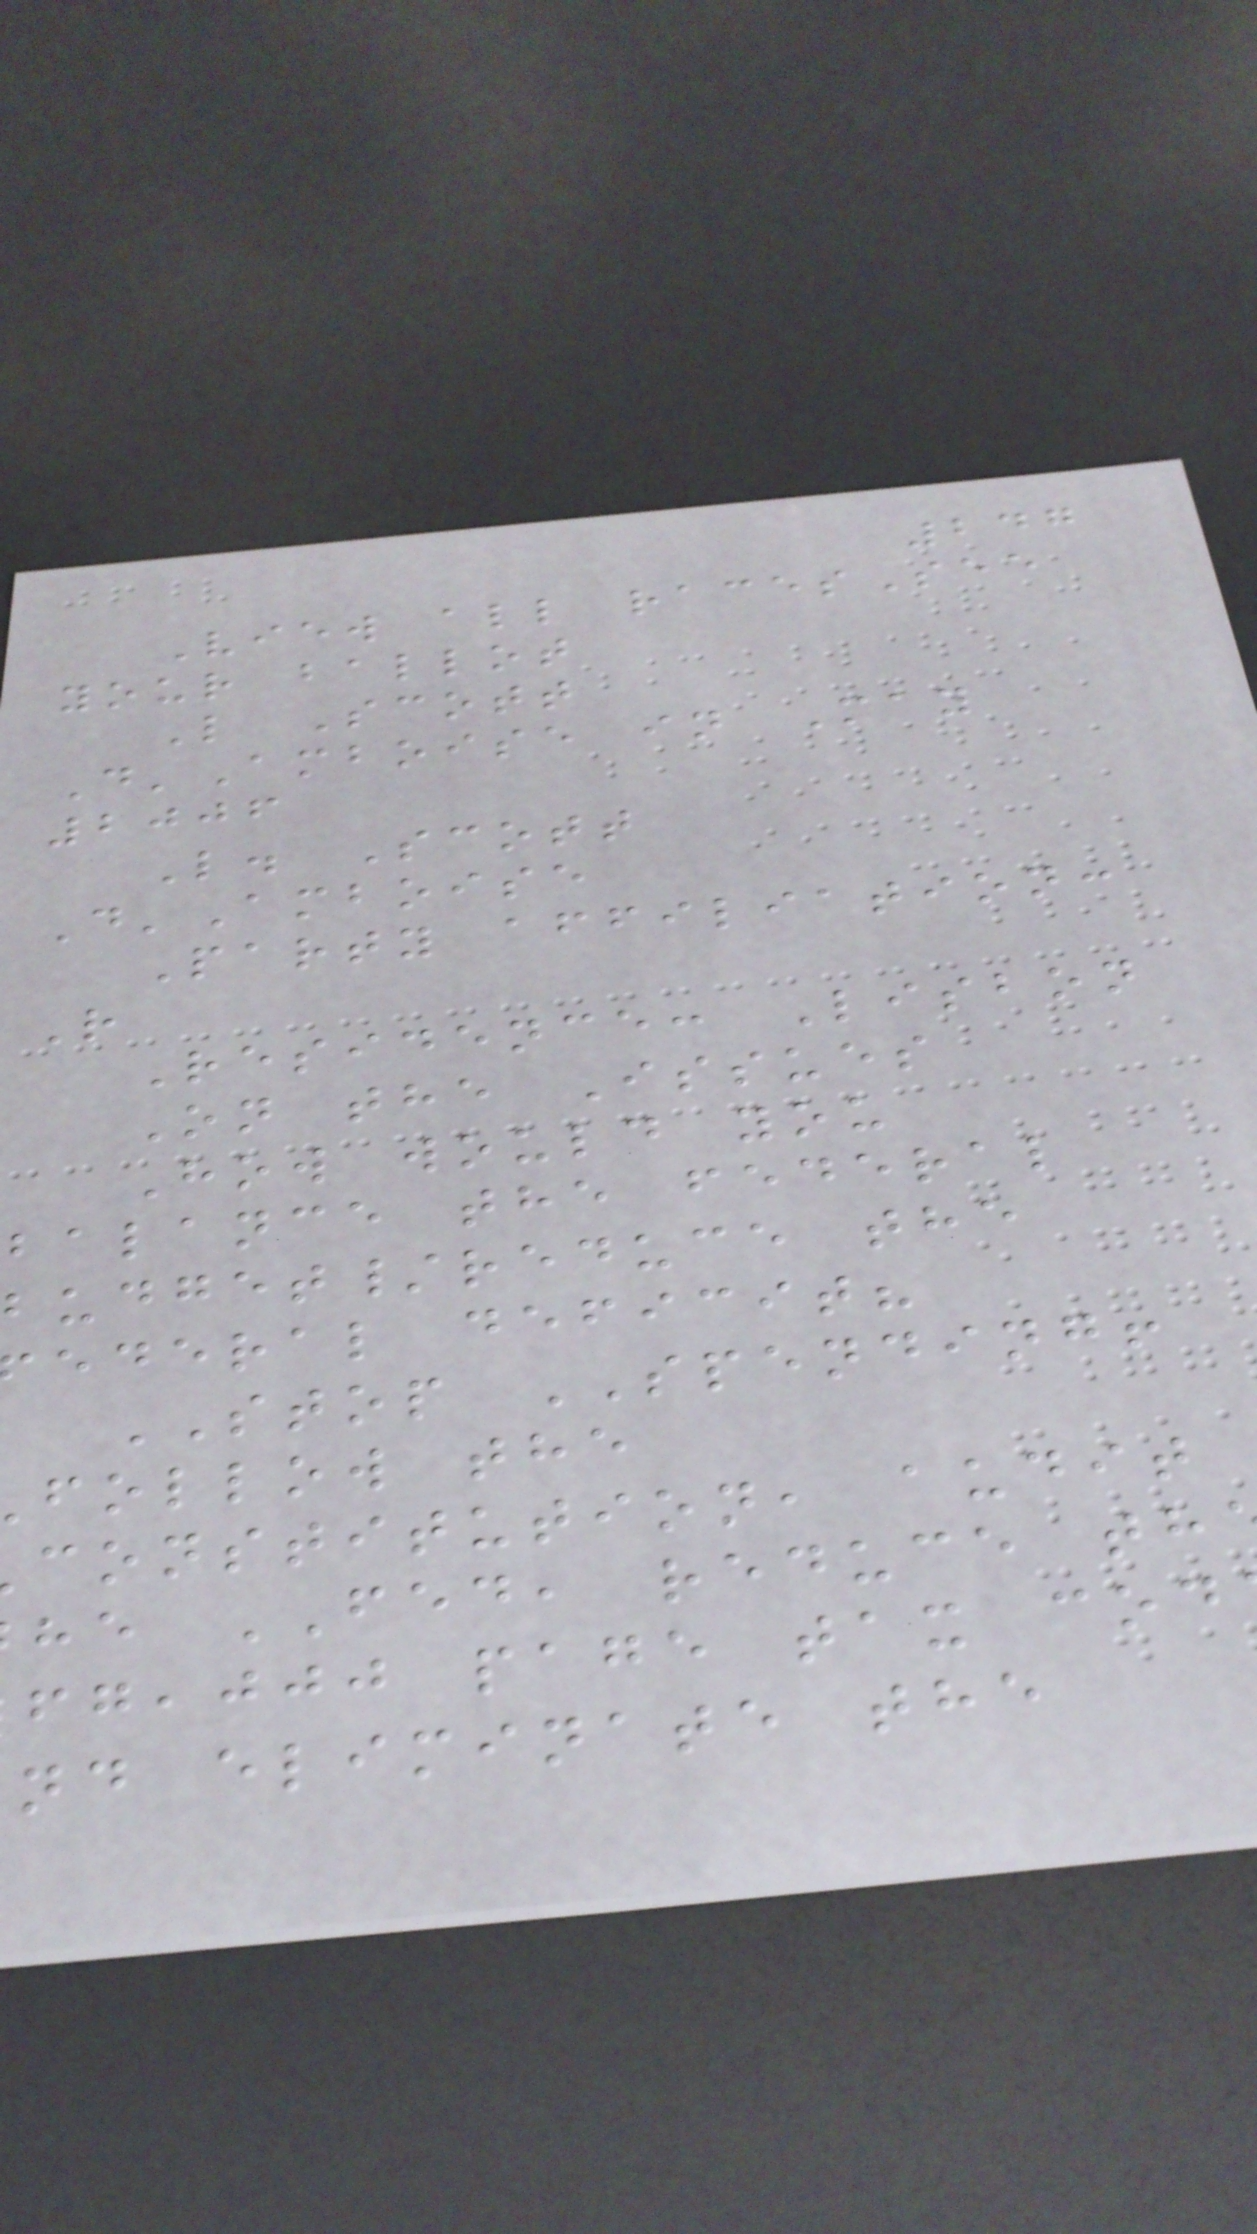247
View all racesSee
your ballot
L Scott
D'Amboise in May
2006
L. Scott
D'Amboise
Party affiliation:
R
Residence: Lisbon
On the Issues
How would you
balance the federal
budget/reduce the
ederal deficit?
STOP SPENDING!
follow the
constitution, audit
he FED, reduce th
,jjj page tax cod
nd eliminate the
